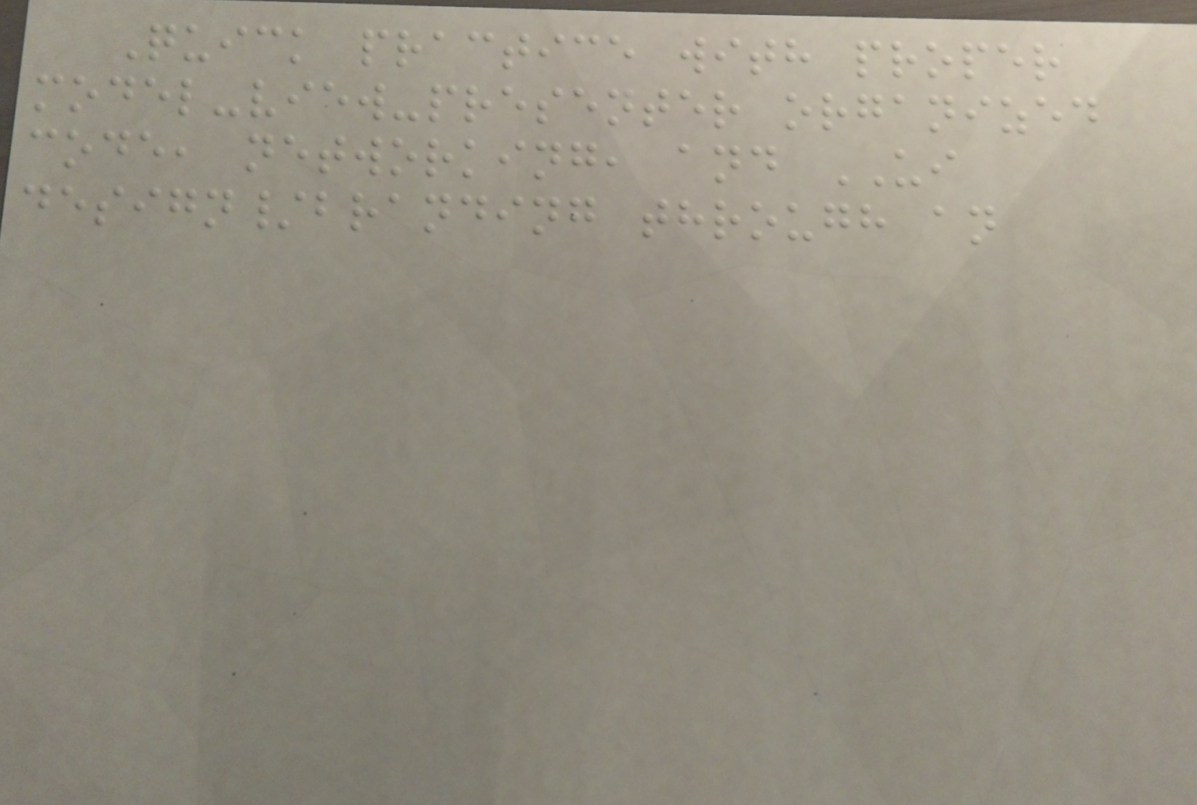Quick practice with proper
model-view-presenter organized
code, networking, and UI
design/branding through an
